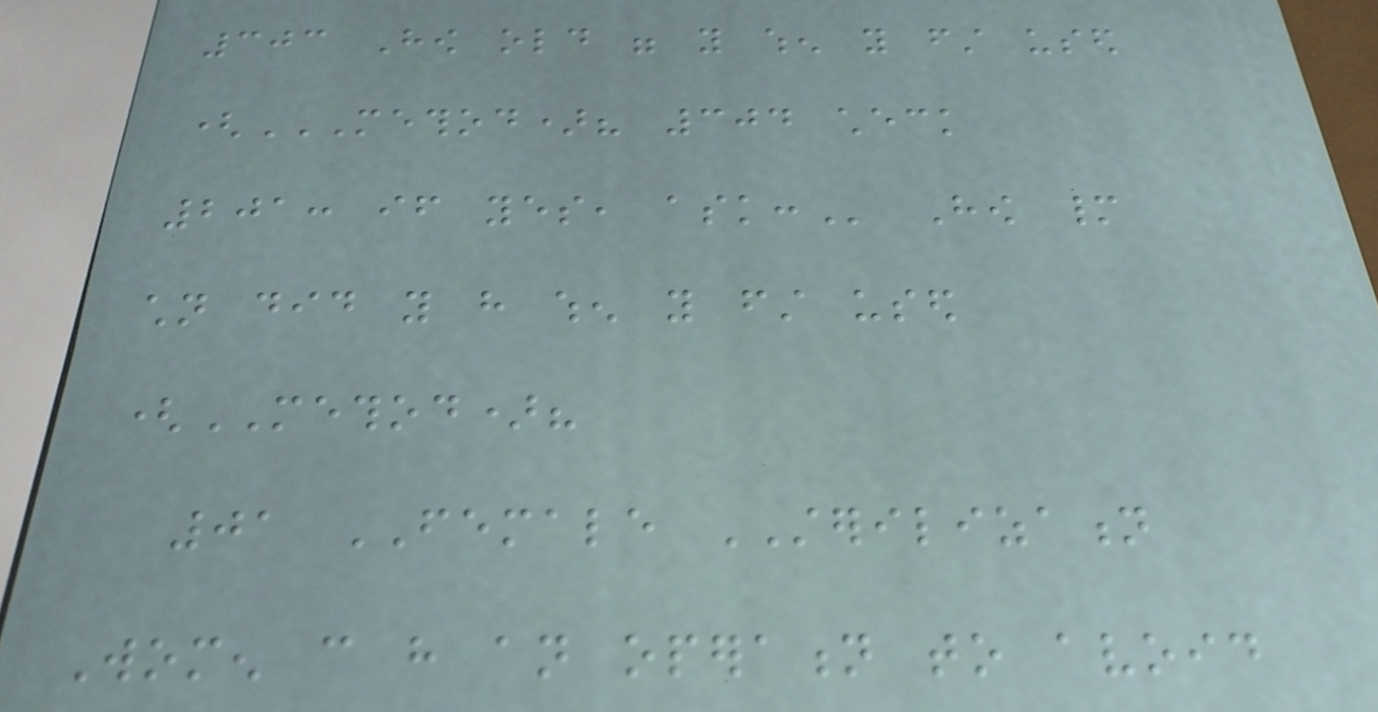303 How old were you when you first used
(METHOD)? 304 CHECK
201: IF YES, ASK: How many
children did you have when you first used
(METHOD)?
01 FEMALE STERILIZATION
Women can have an operation to avoid
